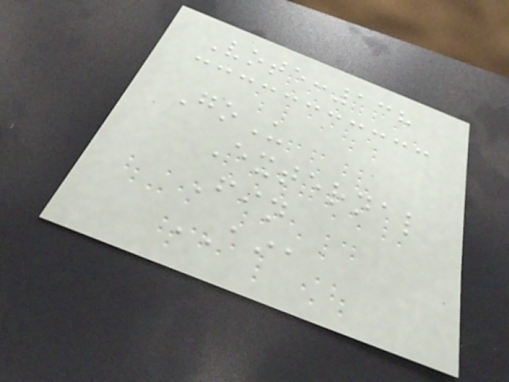Vote:138
GoU
External
Fin
AIA
